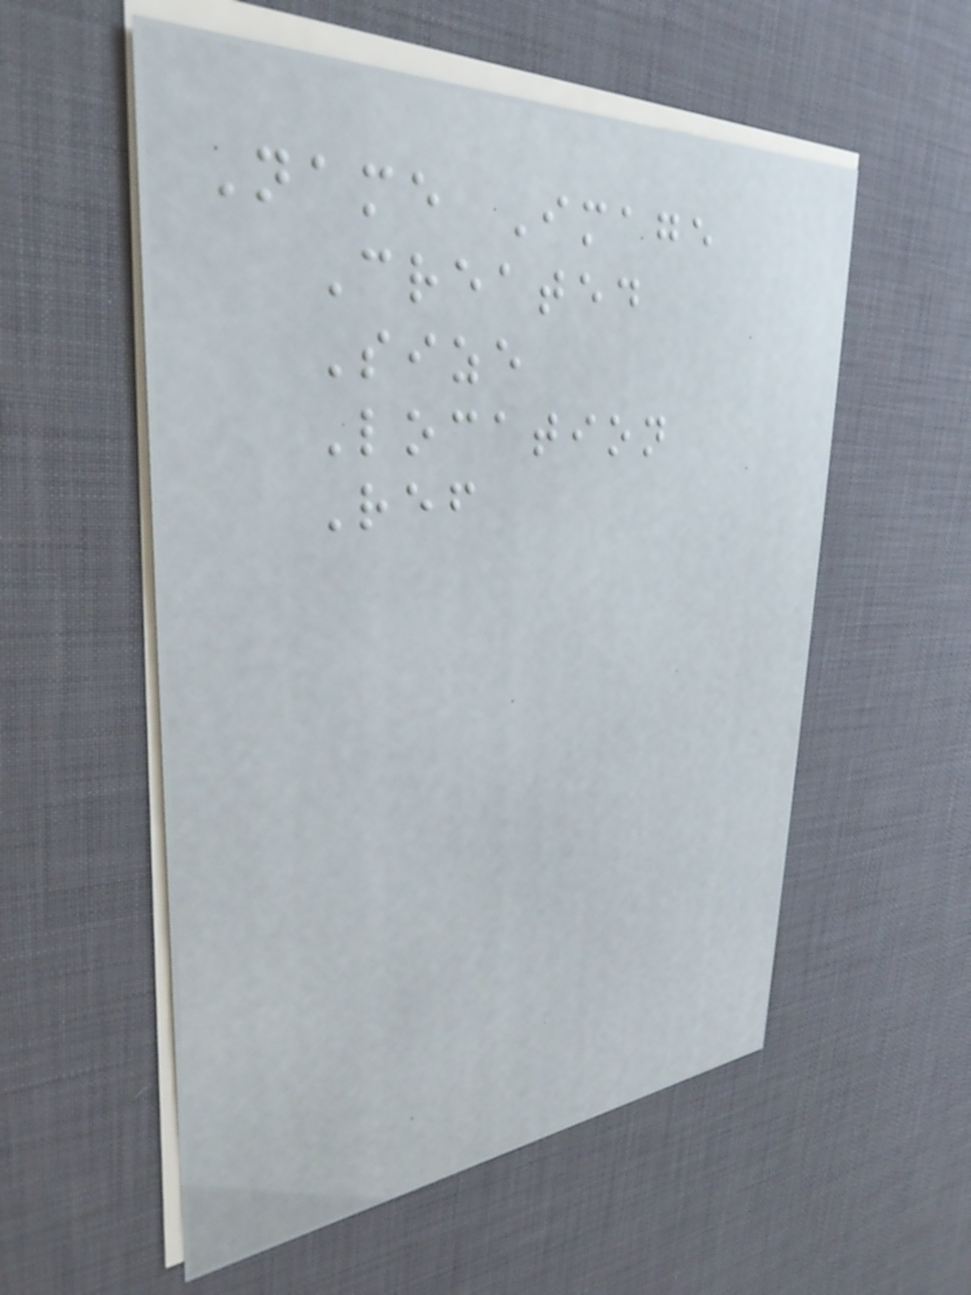Name Image
Created
Size
Location
Ref
